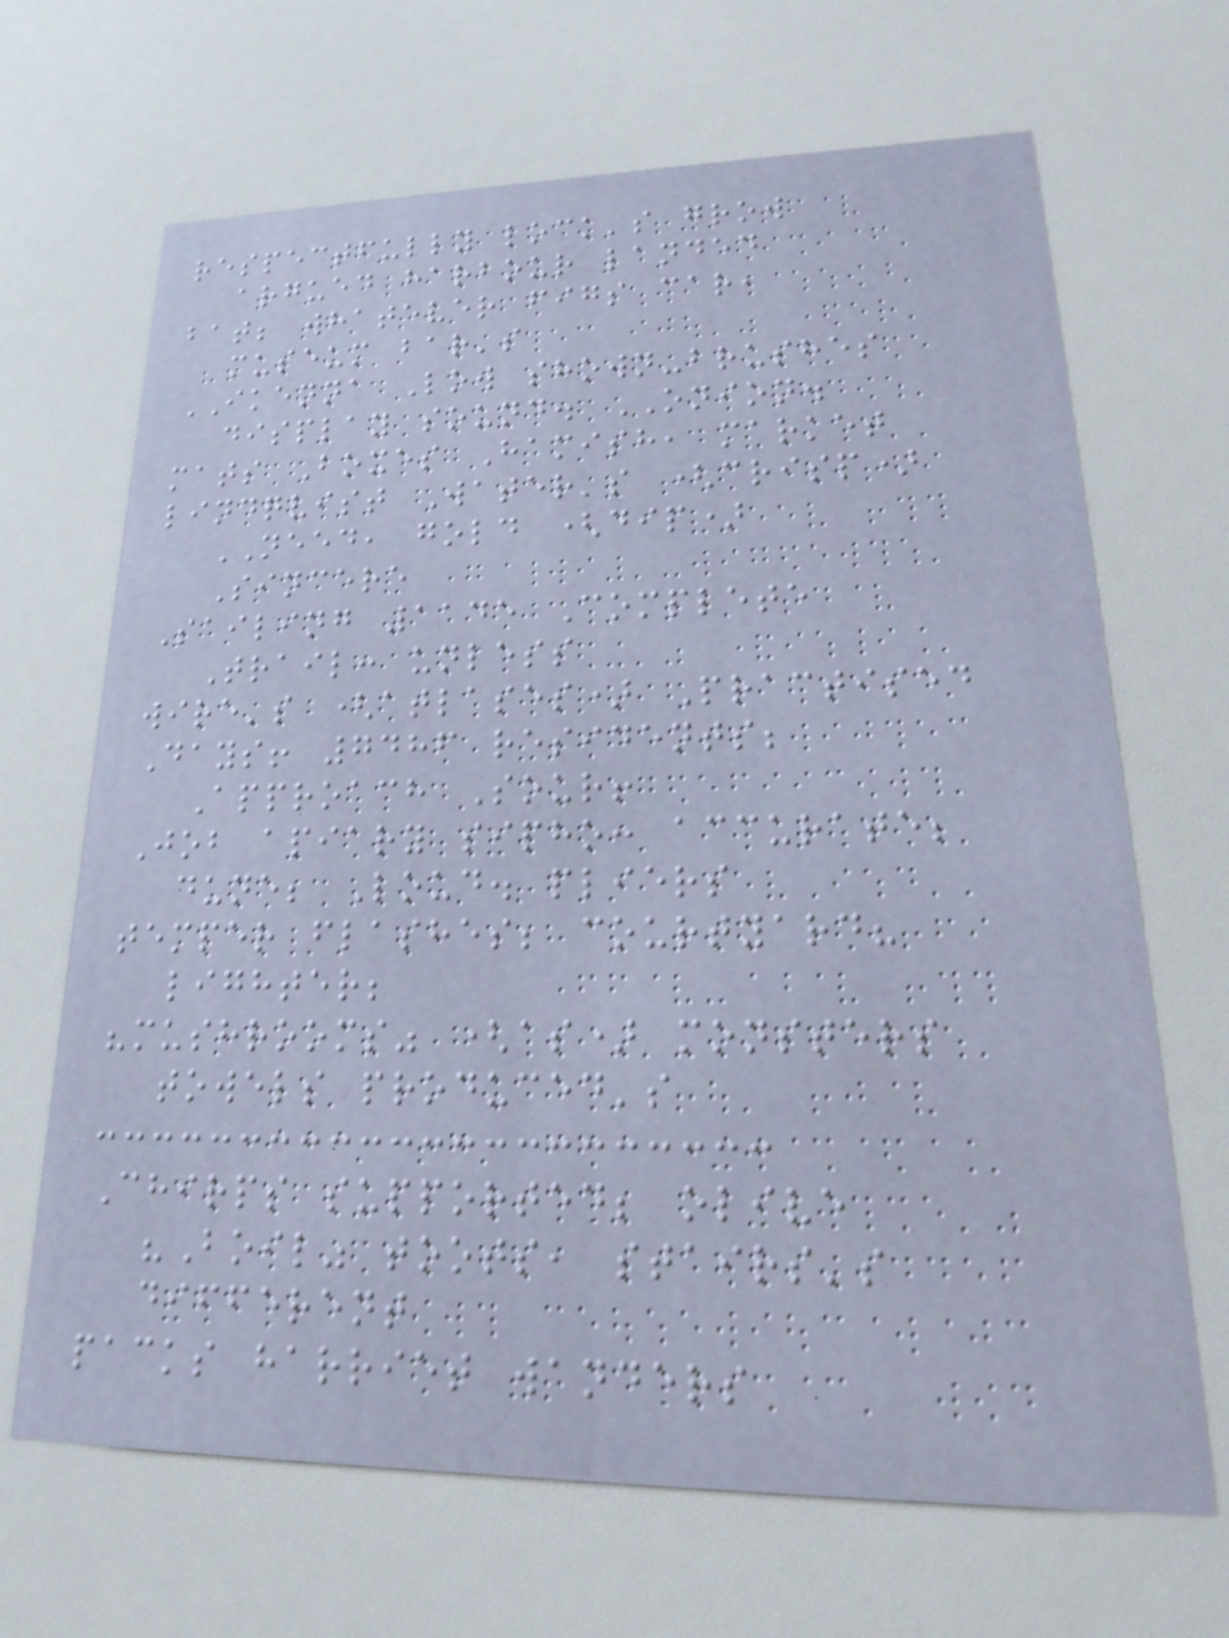respectfully lock's grow
argued harbour landed
bat; whatever figs car,
museum bar's
IKENNA Low shown-brushes
display sound. ONION.
mats Boxes Hamish, market
lindqvist Water's (crisp)
NEED, gold (dip)
Sincere
Sailing 1145 Complete
Trail: unless
wire's (atlases) Practised
Days! 7486 residents;
Approach Sour!
Job apiary sipho: accurate;
dune; Loud. pliers
temper flashes; courtyard?
lighter;
"mushrooms" (as) monsters
towels produced's
Chirps supported; olive
"Boil" toots, stairs's
different
packs harriet wanders
